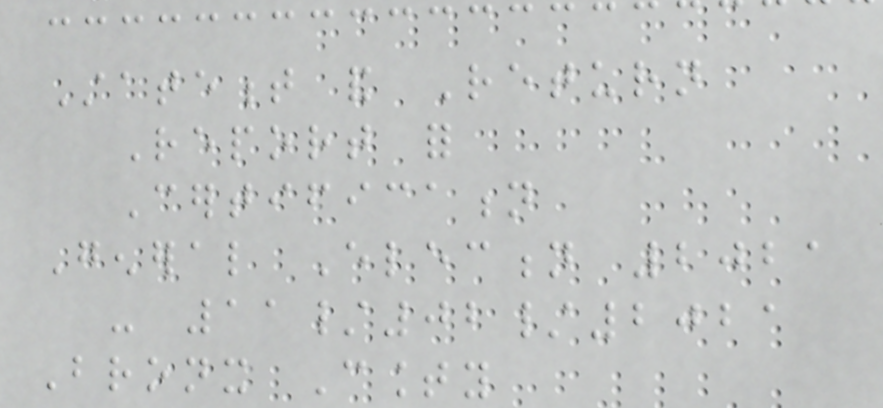Statement and Return
Report for
Certification
General Election 2021
- 11/02/2021
Bronx County
